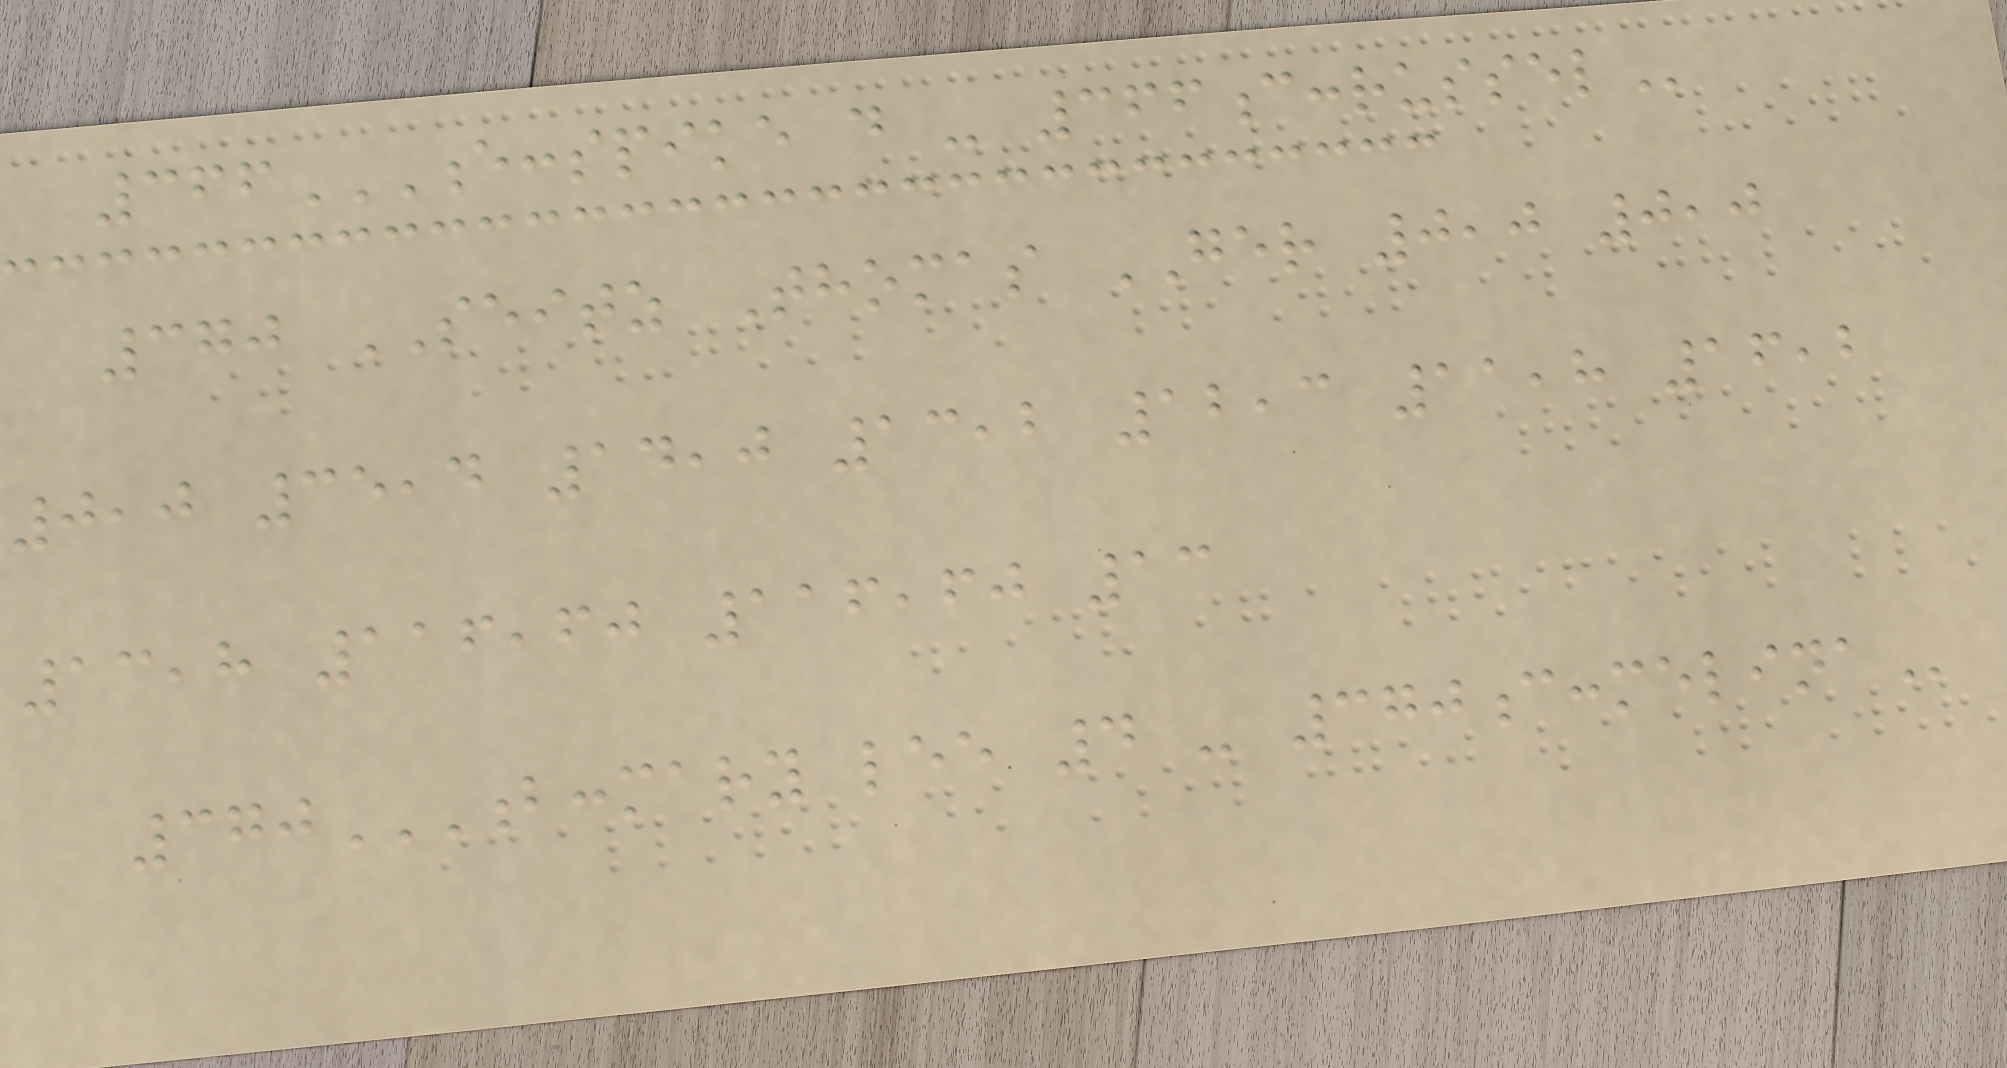366E:SPIKE D - 366C:RUSSEL
370 SEITZ Thomas GER 0,0 0,0
0,0 35,4 14,0 13,2 12,3 11,8 16,2
13,8 116,60 116,60 13
370B:MARY LEE 4 - 370C:MELINA
